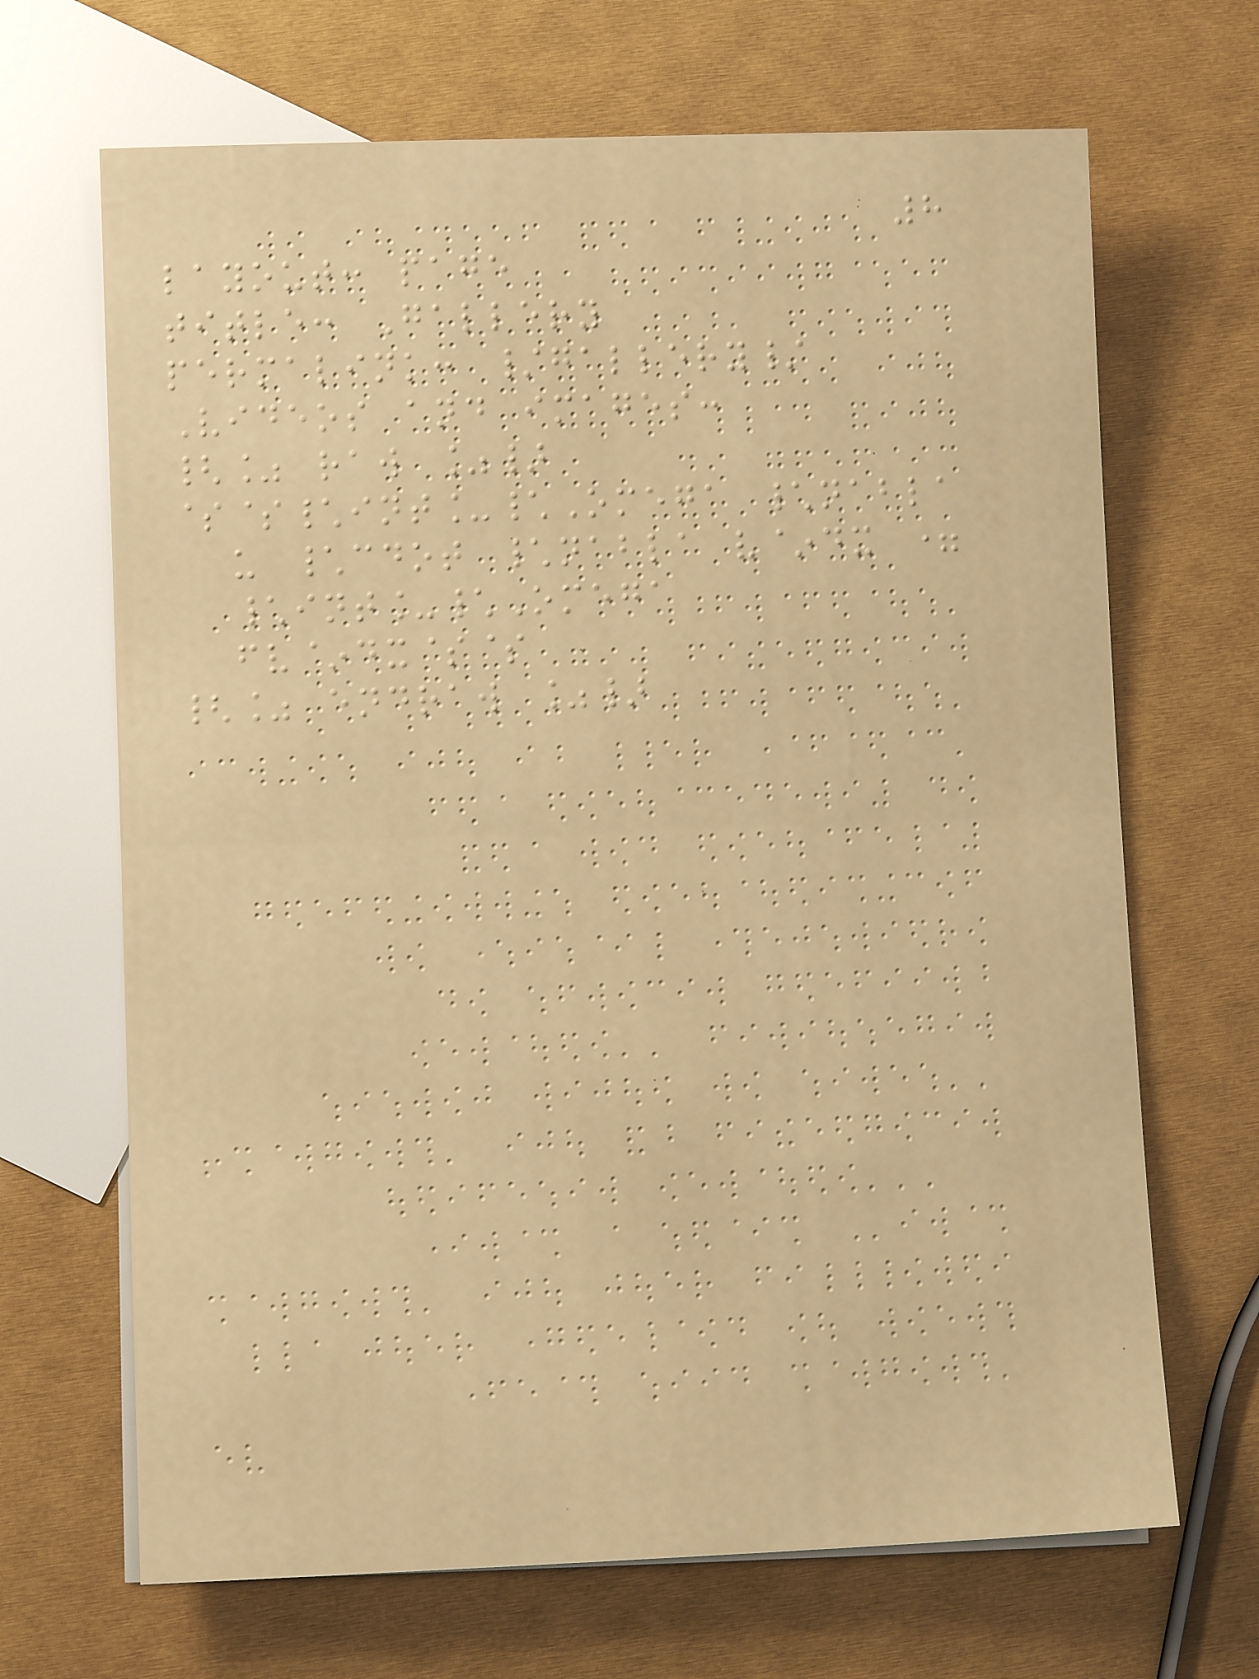8
layout: page
title: Gallery
permalink: /gallery/
Videos and images:
{% raw %}
$$\int_\Omega \nabla
u \cdot \nabla v~dx =
\int_\Omega
fv~dx$$
{% endraw %}
